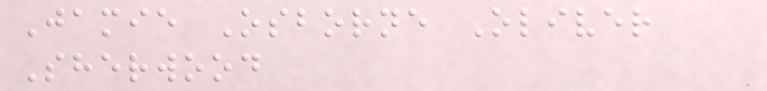Jamie Osborne Oliver
Sherwood
